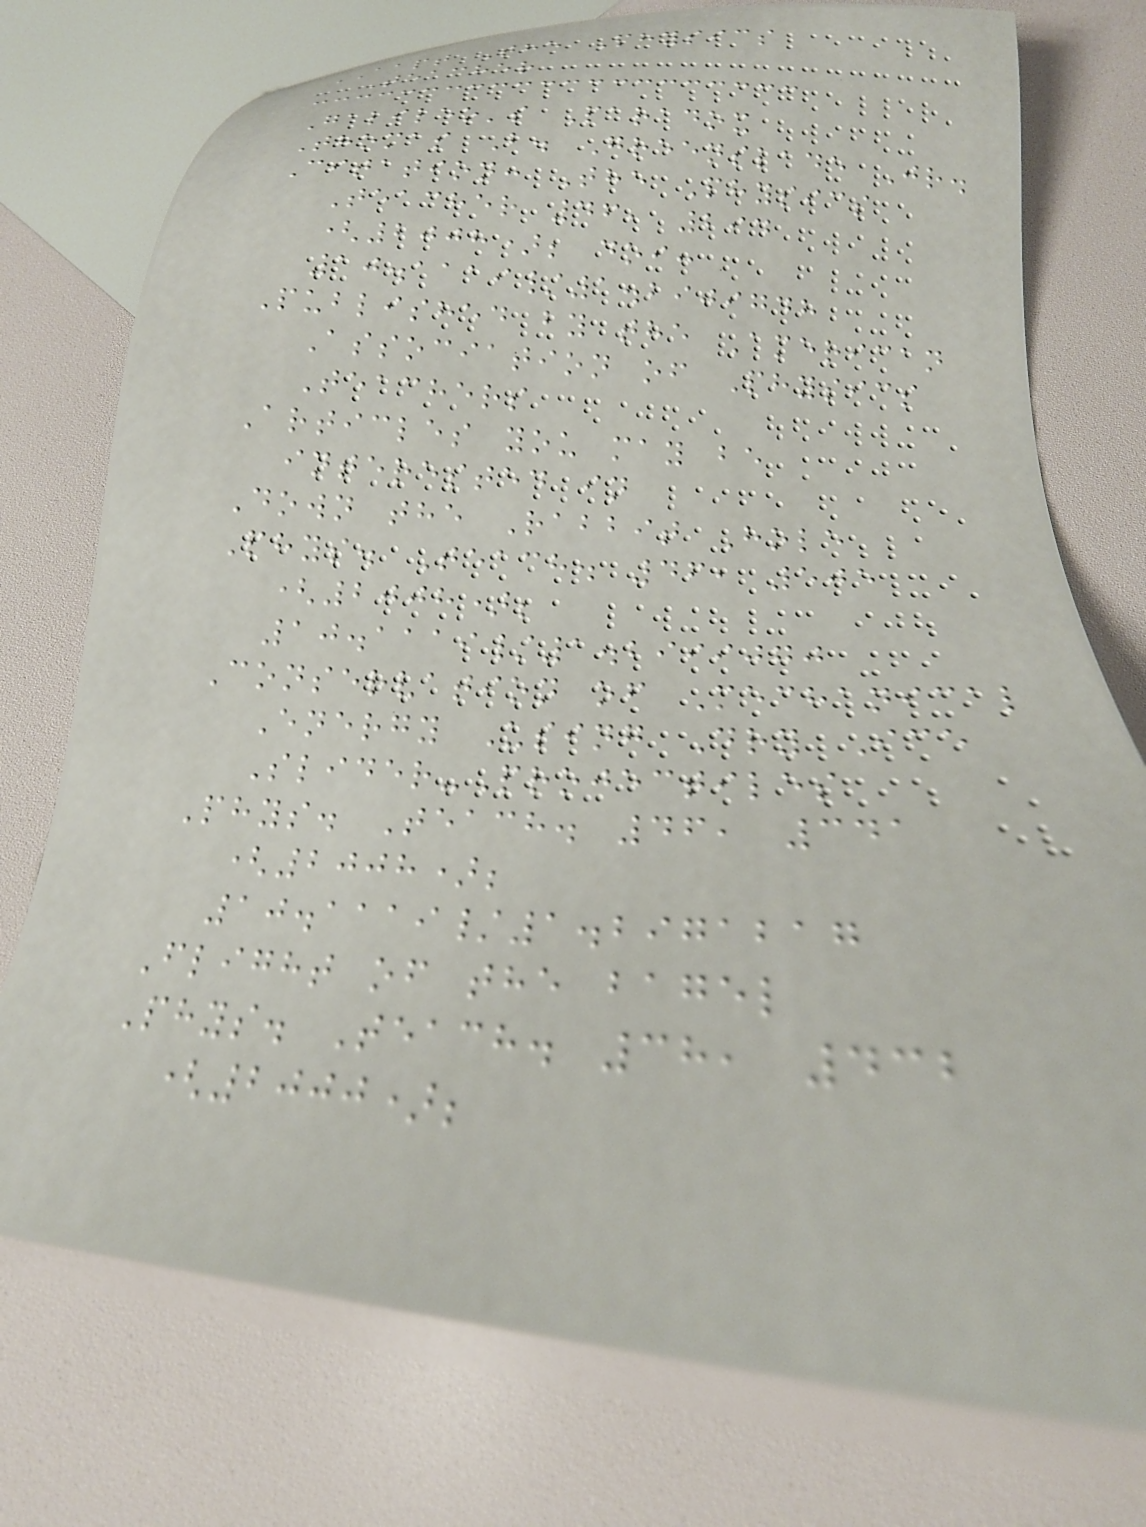AAPT The Physics
Teacher
Galileo's Paradox
Thomas B. Greenslade Jr.
Citation: The Physics
Teacher 46, 294
(2008); doi:
10.1119/1.2909748
Published by the American
Association of Physics
Teachers
Articles you may be
interested in
Down the Rabbit Hole
Phys. Teach. 46, 505
(2008);
10.1119/1.2999070
Conservation of Mechanical
Energy Using Dry Ice
Slider-Projectiles
Phys. Teach. 46, 341
(2008);
10.1119/1.2971217
Flight of the bagel
Phys. Teach. 38, 432
(2000);
